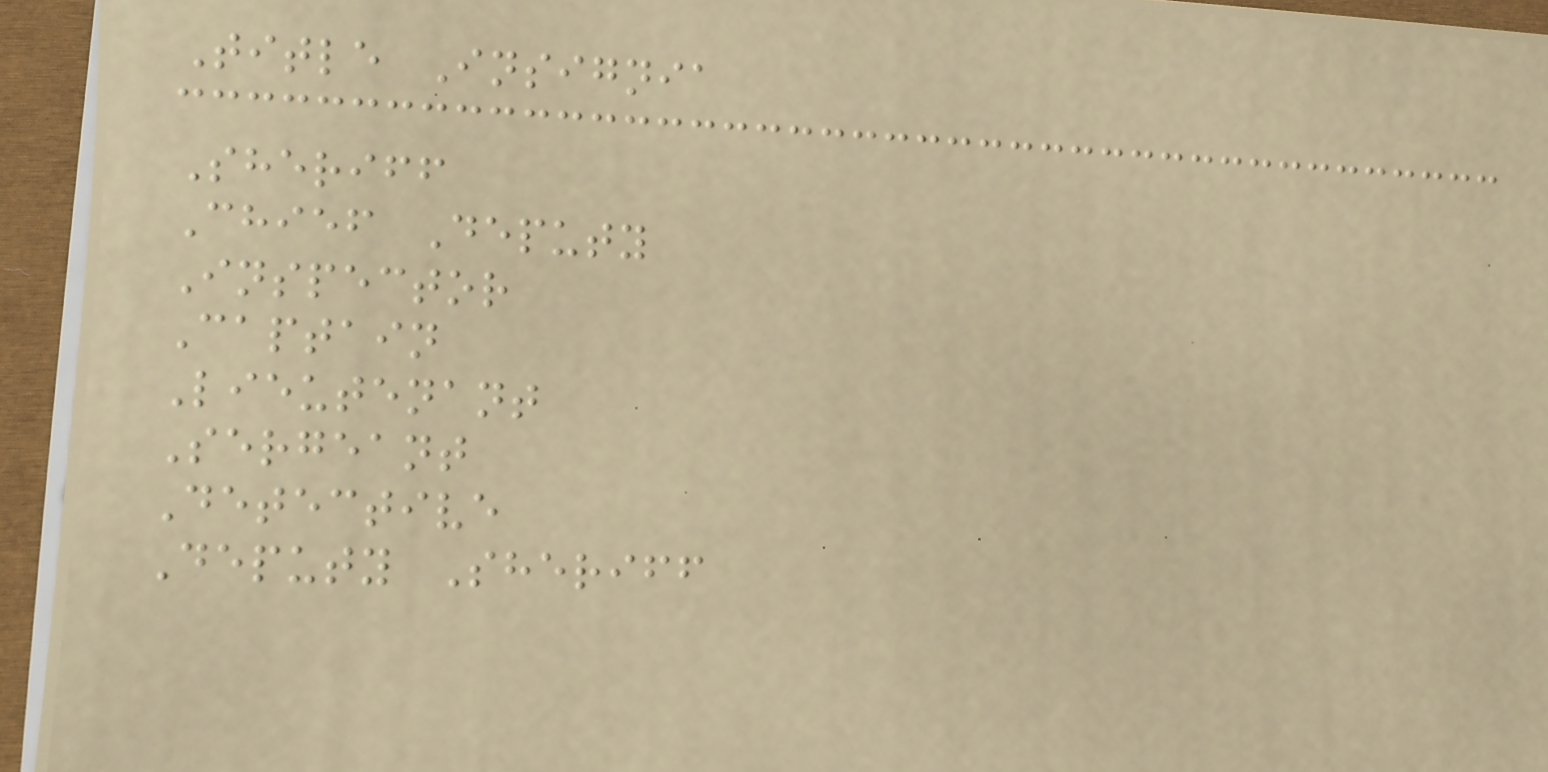Title Insignia
Sheriff
Chief Deputy
Inspector
Captain
Lieutenant
Sergeant
Detective
Deputy Sheriff
